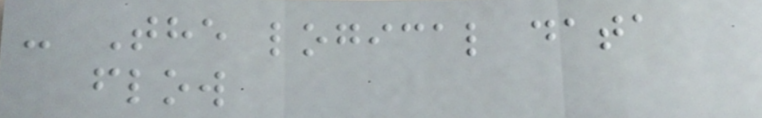- The logical data
flow
